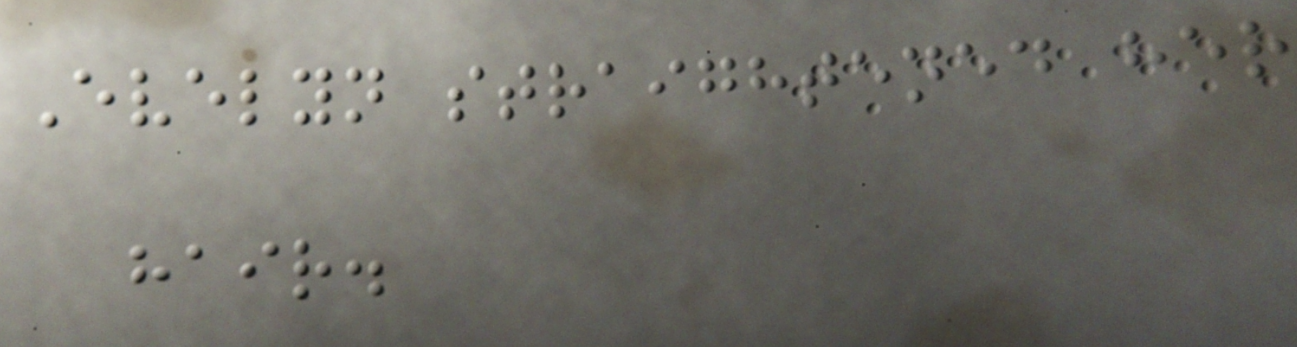Evelyn straightened her
hair.
